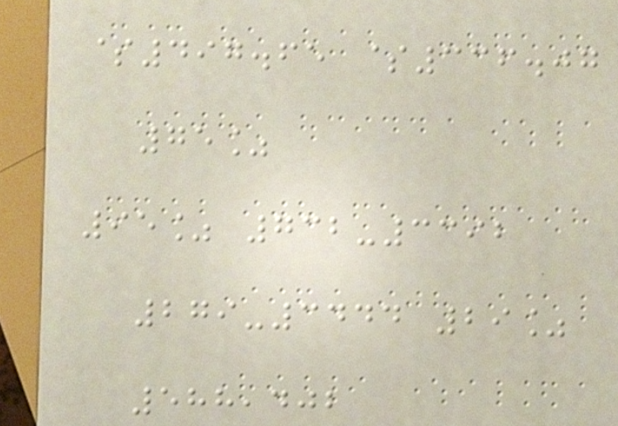$497.65 $336.07
75%
95% 732-3392
279-3444 29%
588,402
